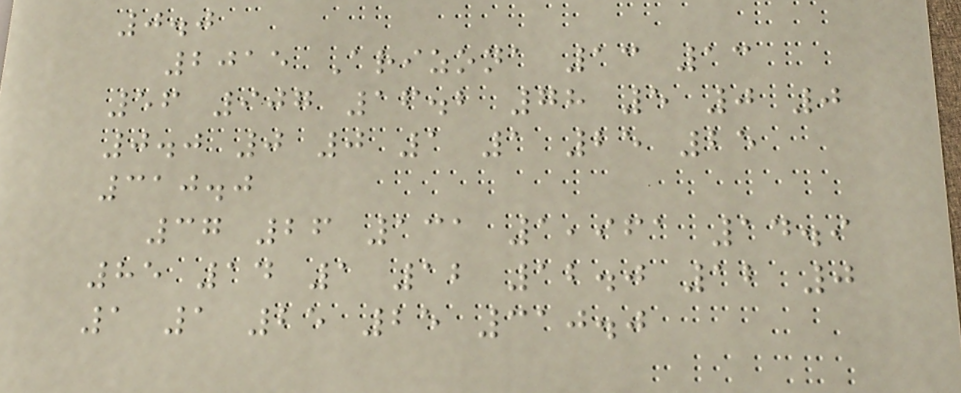0.0
2015 Arizona 13 13
56 907 16.2 78 5 0 0
0.0 0 0 1 1 25 25
310.0
37 26 131 1,961 14.9
85 14 1 12 12.0 12 0
1 1 25 25 310.0
